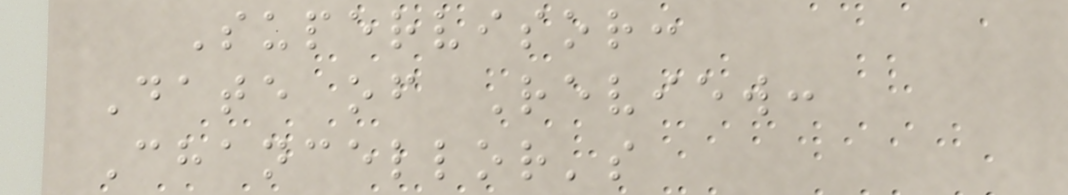Supervisor:
Date of Review:
Chancellor's
